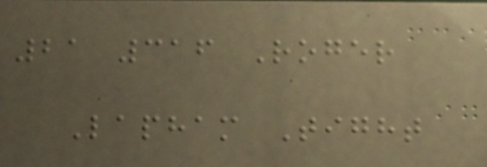21 316 Roger
Lapham Tight
